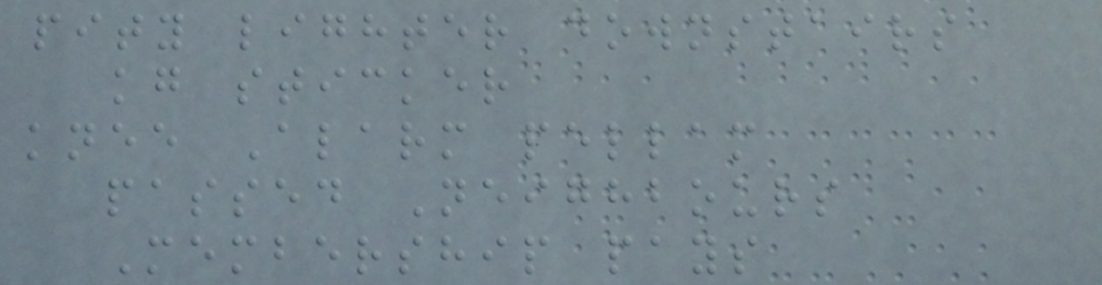pity lighter downstairs
kg sticker
knee Alarm pellam
passed Neighbours
Membership pays
